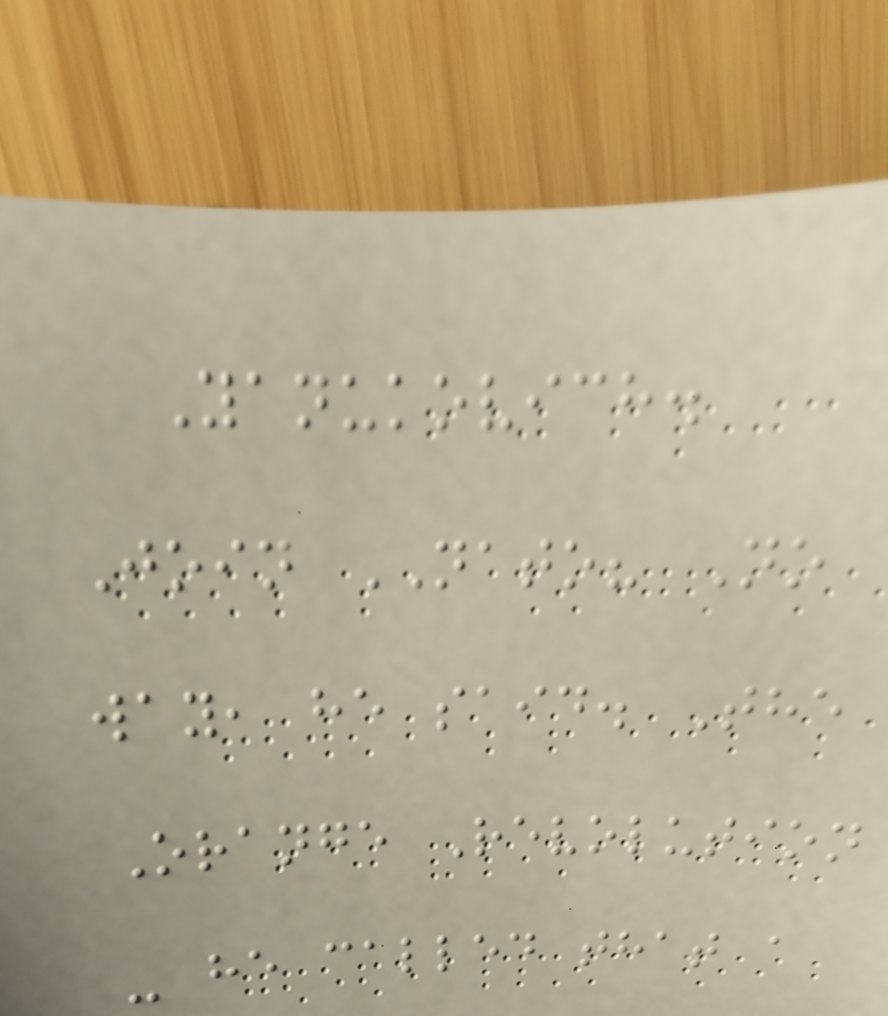Yanukovich.
Join NATO? No
way, he said. The
Orange Revolution
- he called that a
